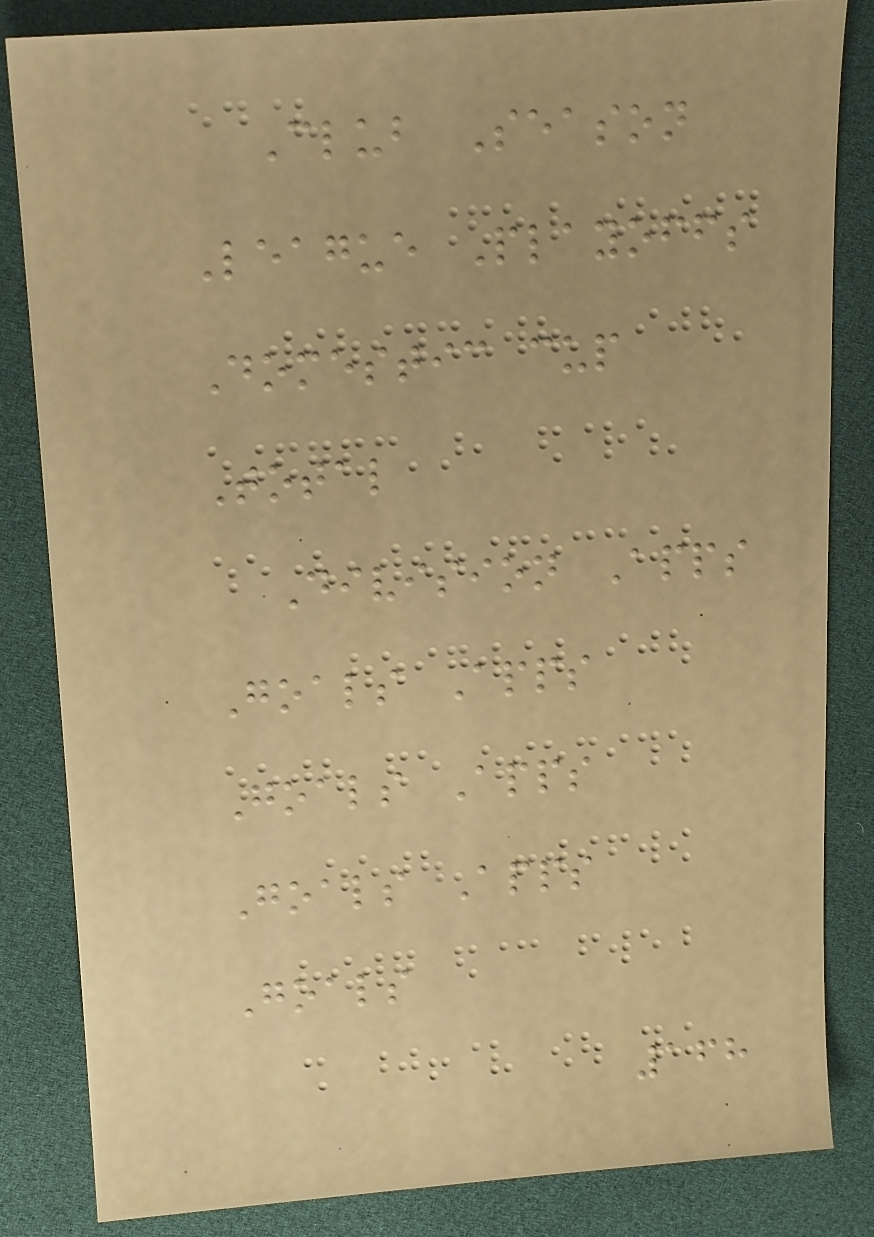Club Season
League Playoffs
Domestic cup
Total
Division Apps
Goals Apps
Goals Apps
Goals Apps
Goals
168
